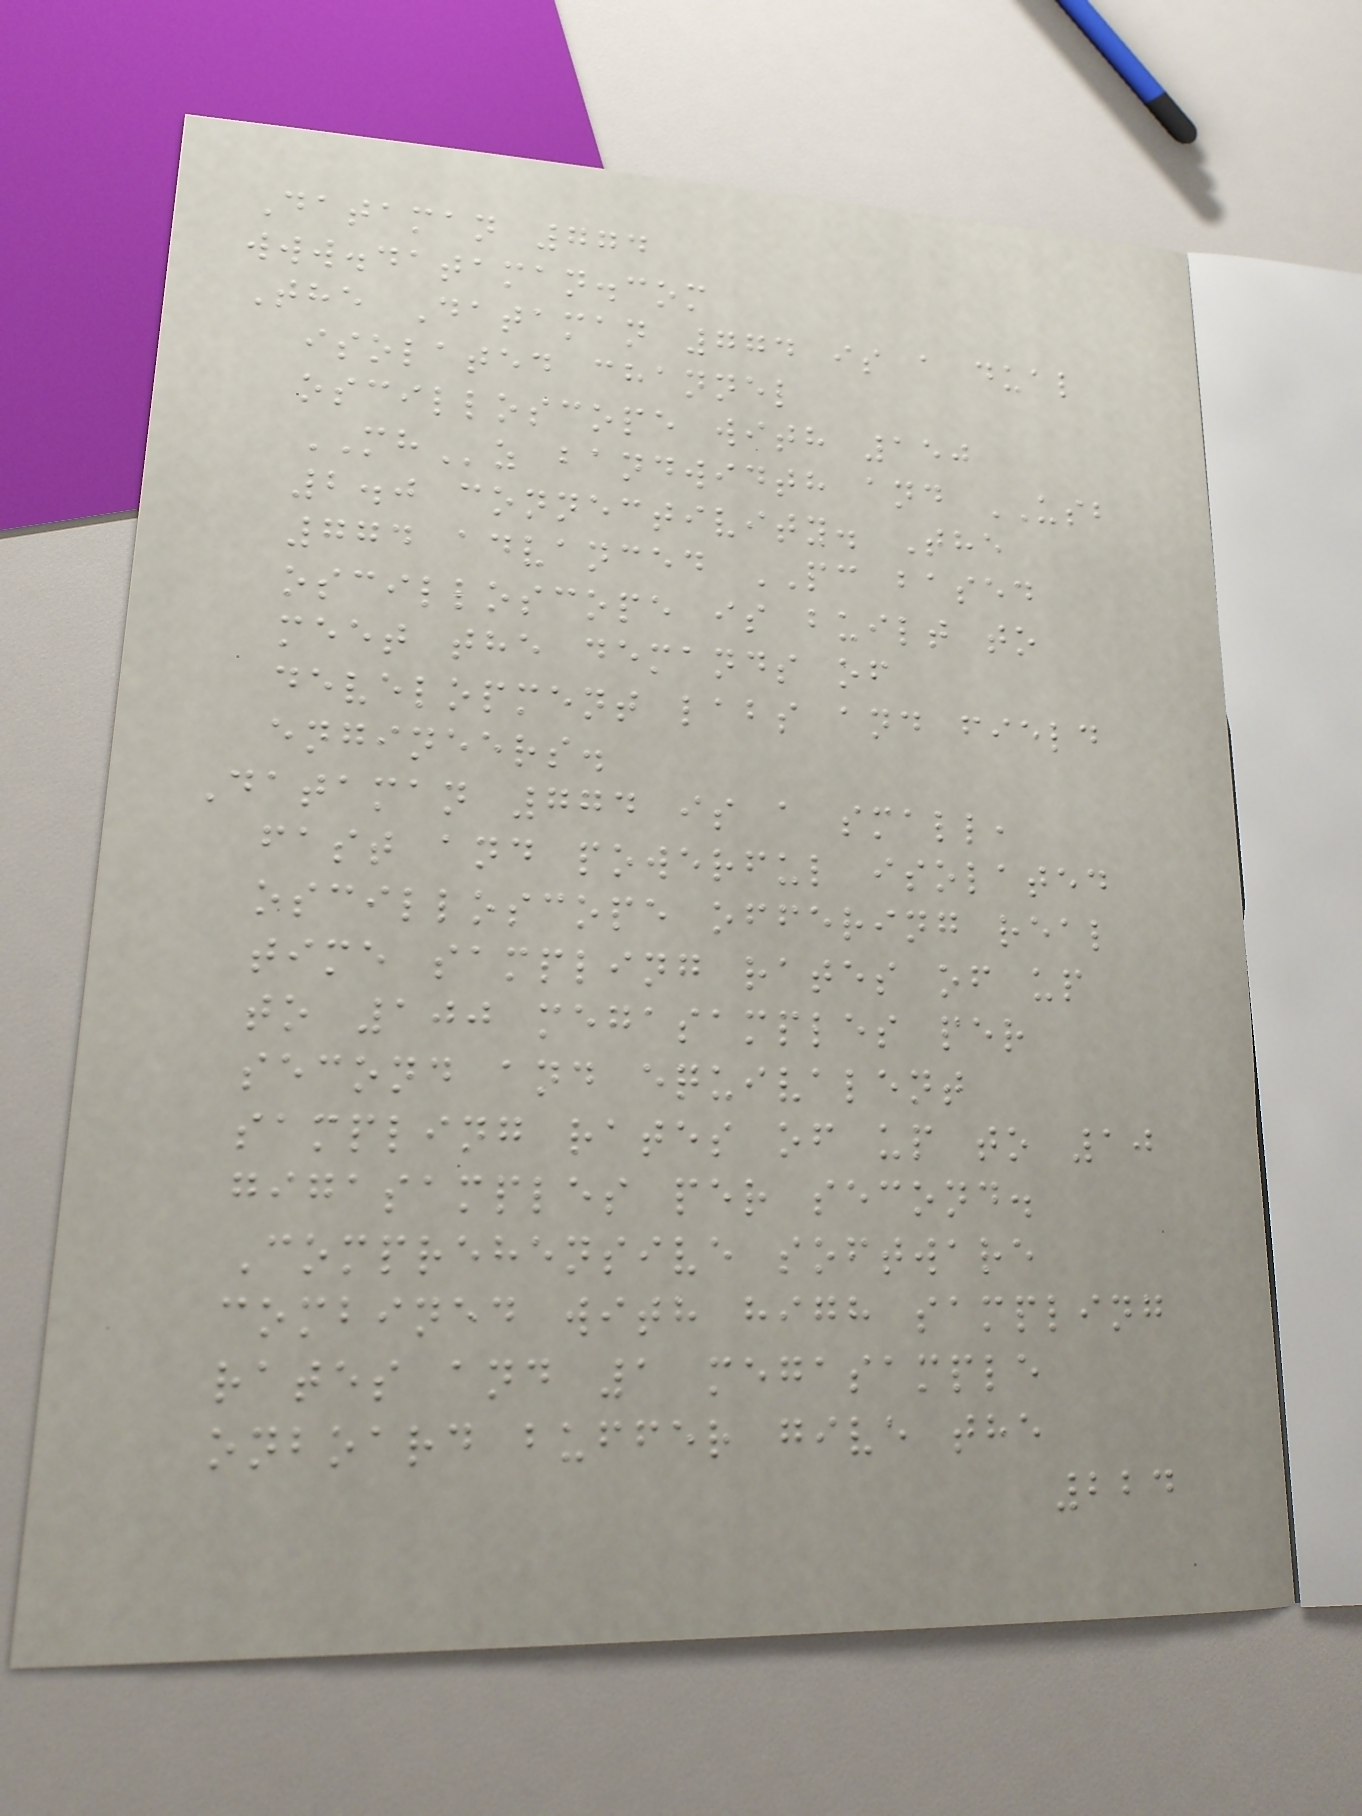Dataman 774
www.dataman.com
The Dataman 774 is a dual
isolated channel
oscilloscope with 150
MHz bandwidth and USB
2.0 connectivity. The
774 advanced PC based
oscilloscope is built to
meet the demands of
development labs and field
engineers.
Dataman 774 is a small,
fast and powerful isolated
oscilloscope offering real
time sampling rates of up
to 100 megasamples per
second and equivalent
sampling rates of up to 10
gigasamples per second.
Comprehensive software
combined with high sampling
rates and 1 megasample
onboard buffer give the
224
